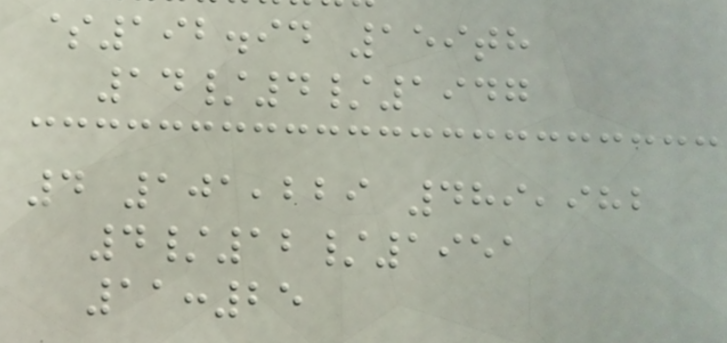$192.94 159th
14/4/1947
4 101,229 489,982
4/12/1951
11:25
